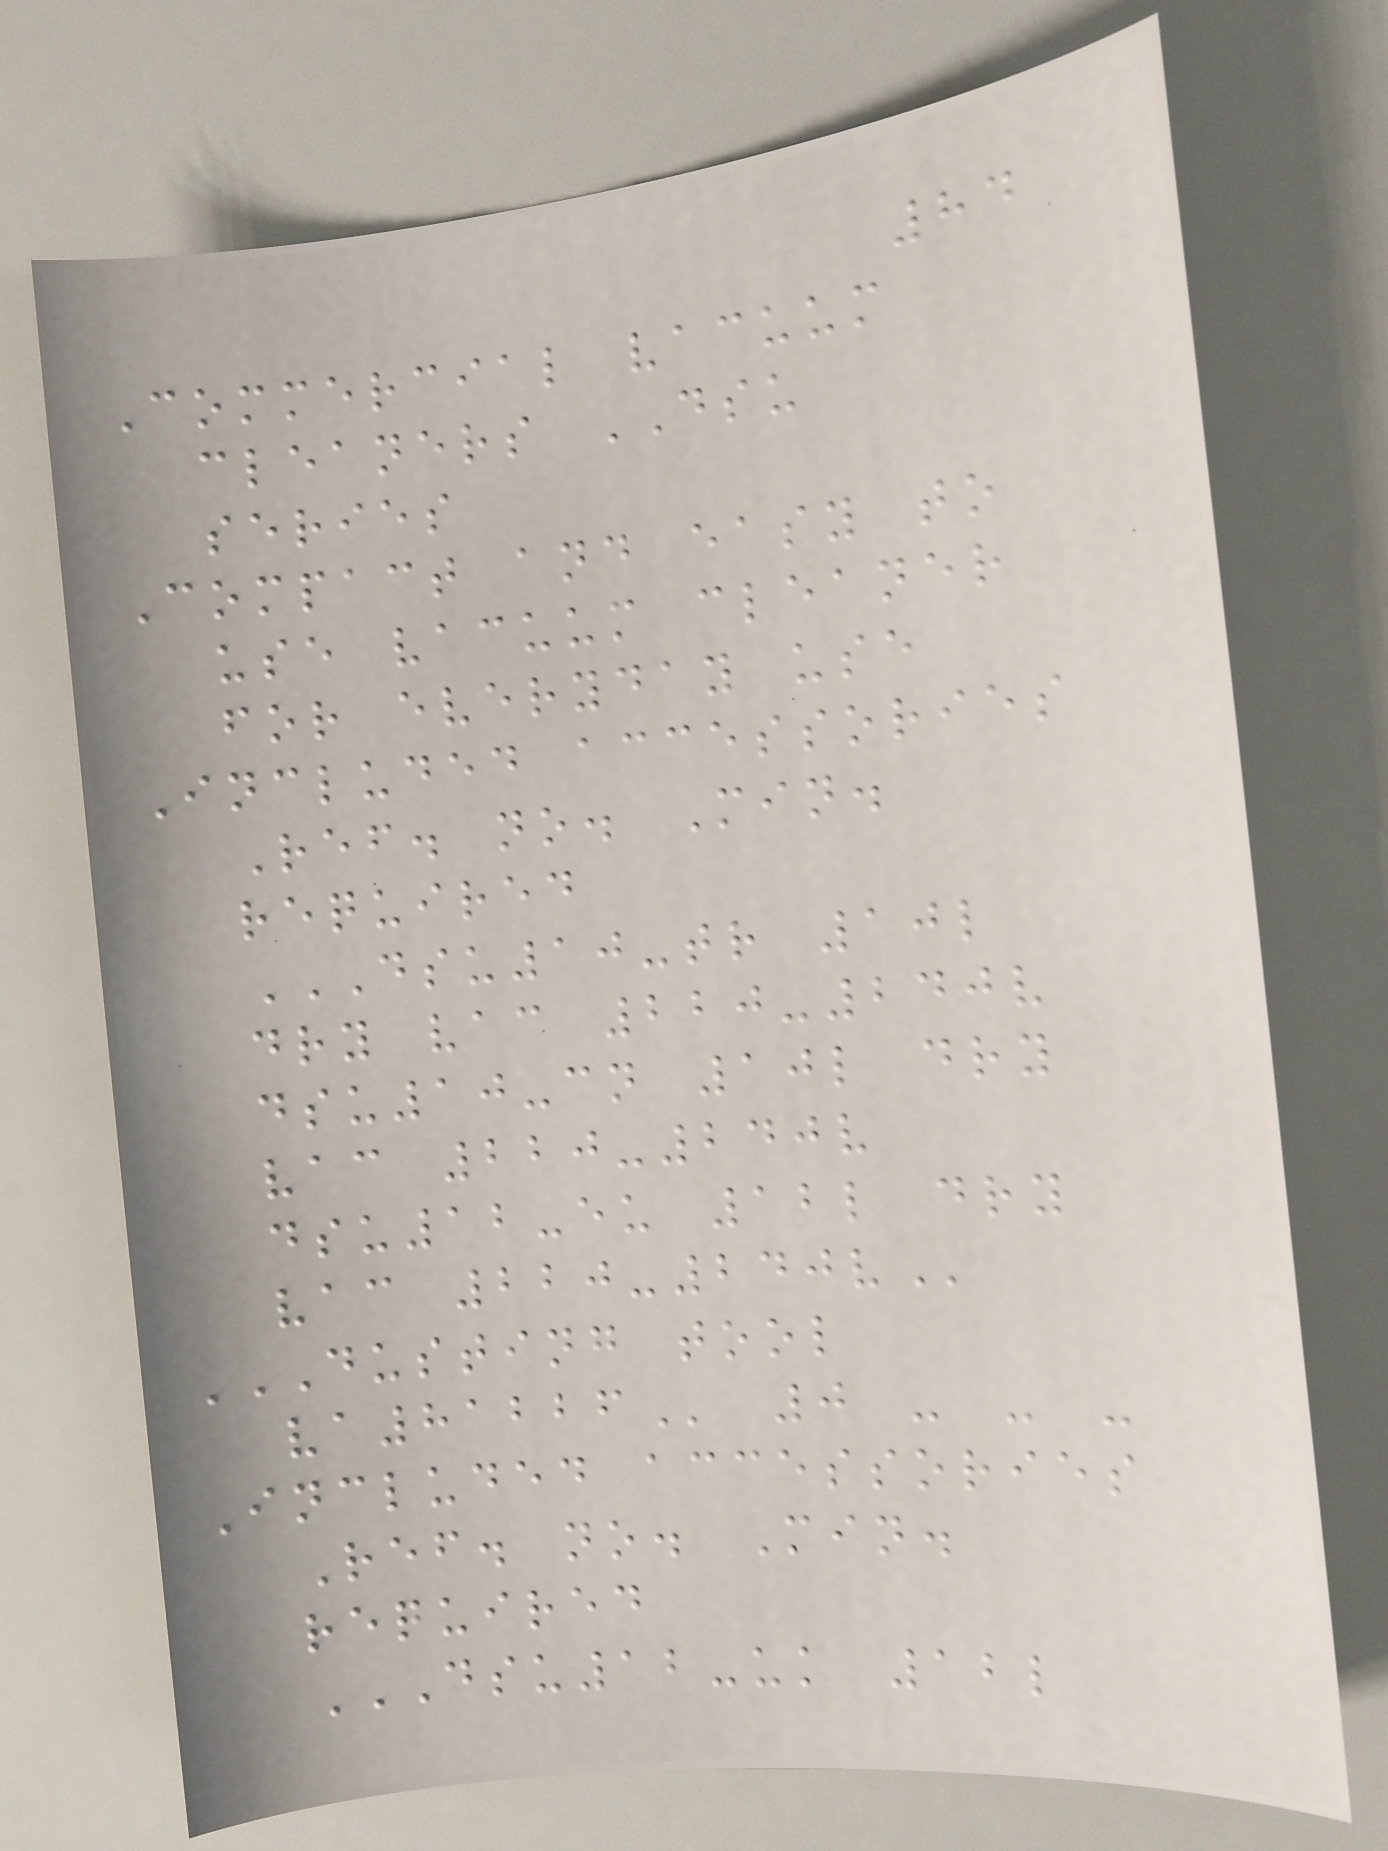84
Commercial vacuum
cleaners DSU
series
Compact and easy to
use vacuum cleaner
for everyday use
Included accessories
Ref. no. Min.
required
DSU10-TR 10L
DRY VAC 220-240V
DSU10-CN 10L DRY
VAC 220-240V
DSU12-EU 12L DRY
VAC 220-240V
DUSTING TOOL
VA81226 0 - - -
Included accessories
Ref. no. Min.
required
DSU12-UK 12L
